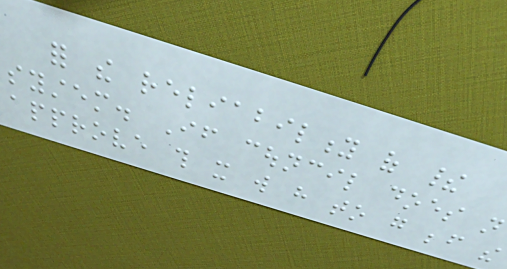for the reliability of their
system. If council does not
approve this it will have to go before the
